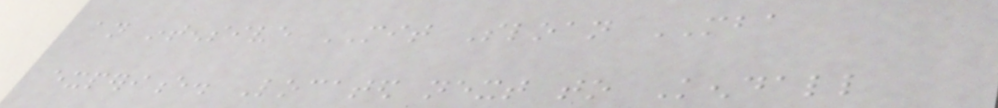an intensive MIT Sloan MBA
experience. Located next to Kendall
